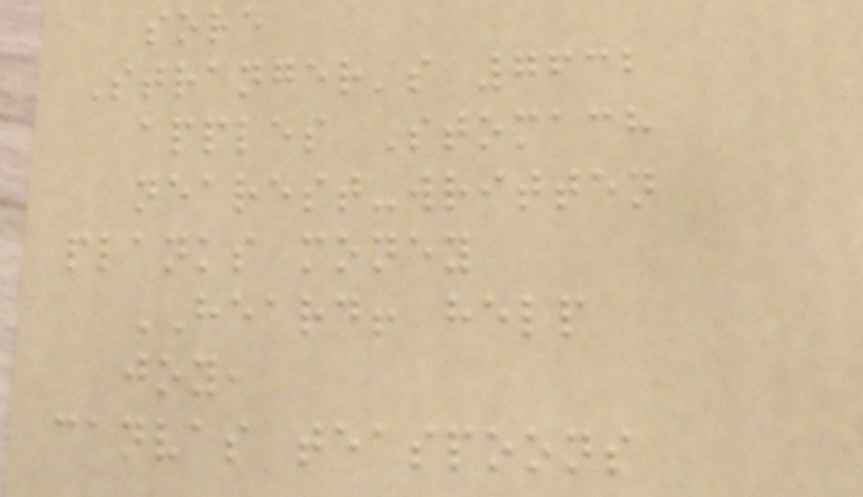sore
Stranger's 7632
apples Stomach
nearest-written
planks money
HEARD! help
joy,
canvas teaspoons
